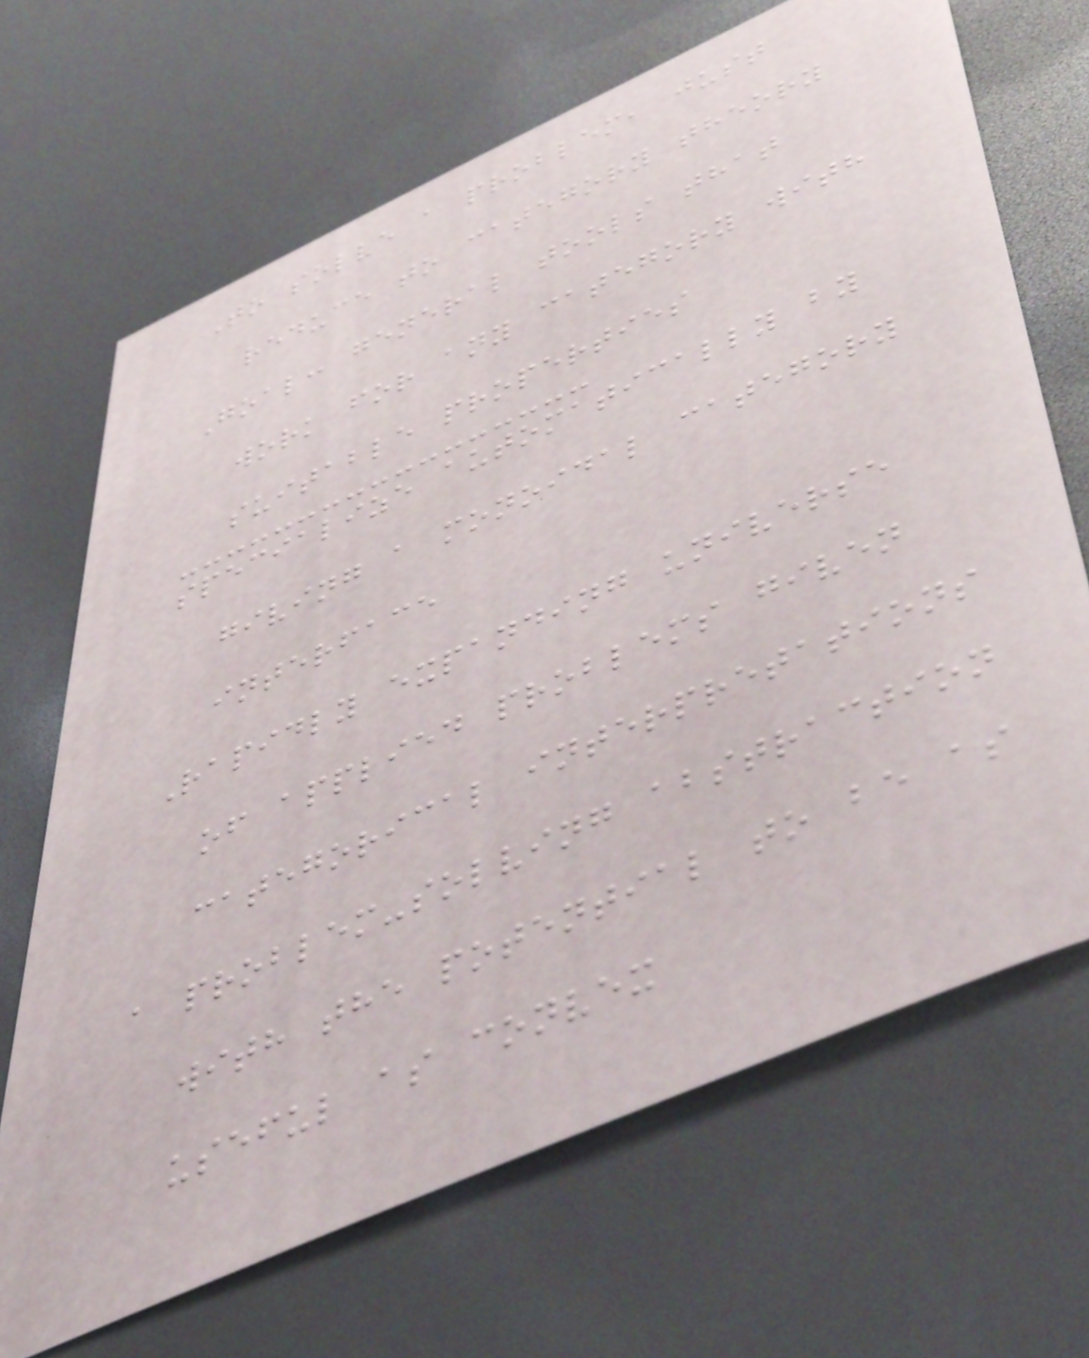To solve a problem, just
reduce to category theory
Goal: general tools that
work for any category with
suitable properties
specialize automatically by
giving a monoidal category
interface
Rapidly expanding universe
of applied problems given
categorical interpretations
a problem-solving abstraction
with the potential to be as
useful as convex
